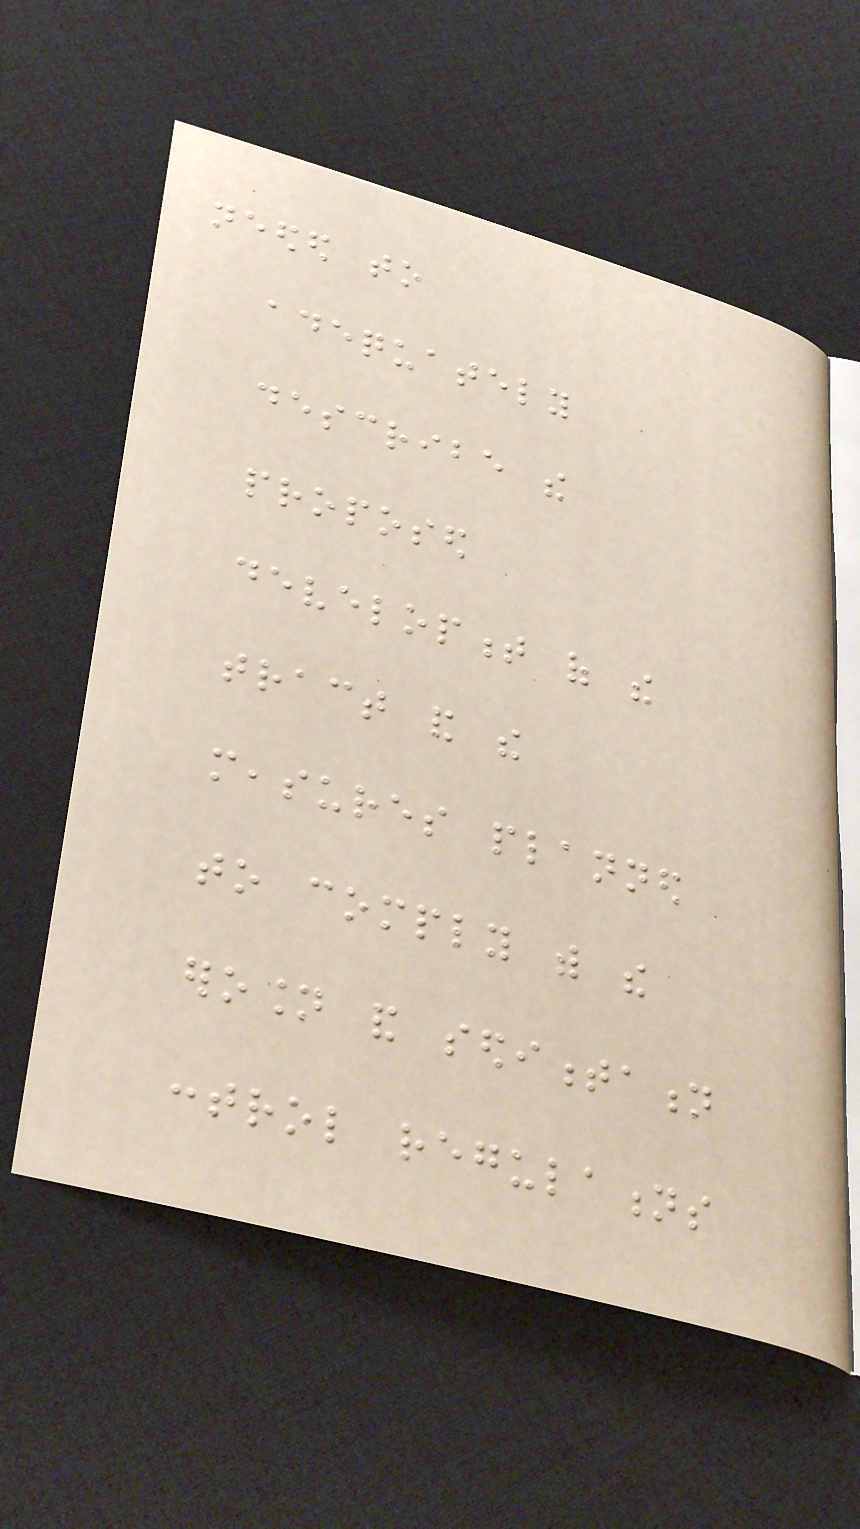needed to
adequately
describe the
proposed
development of the
tract and the
measures planned
to comply with the
erosion and sedimentation
control regulations
